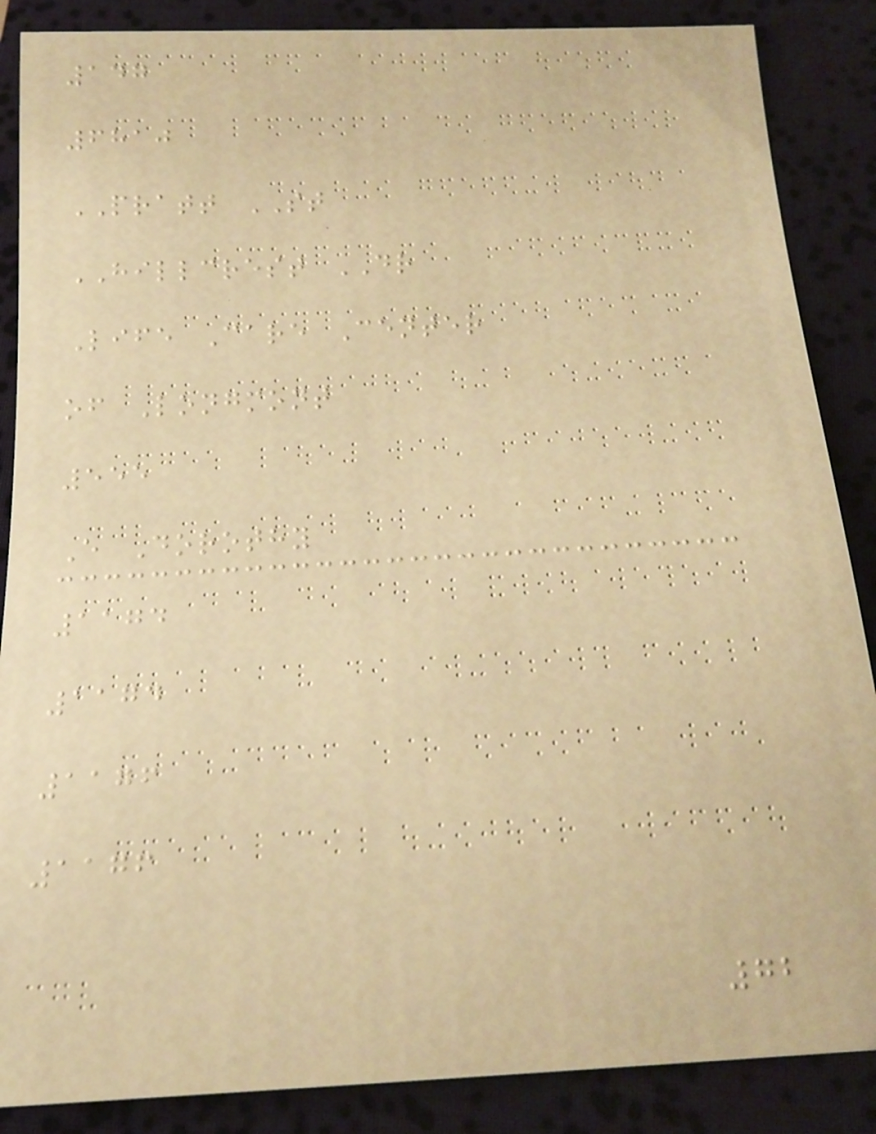147
6810
PRATT ST
HILLCREST DR
Life Care Center
of Longmont
555
E Dorothy
1174
1174
1176
1176
72
